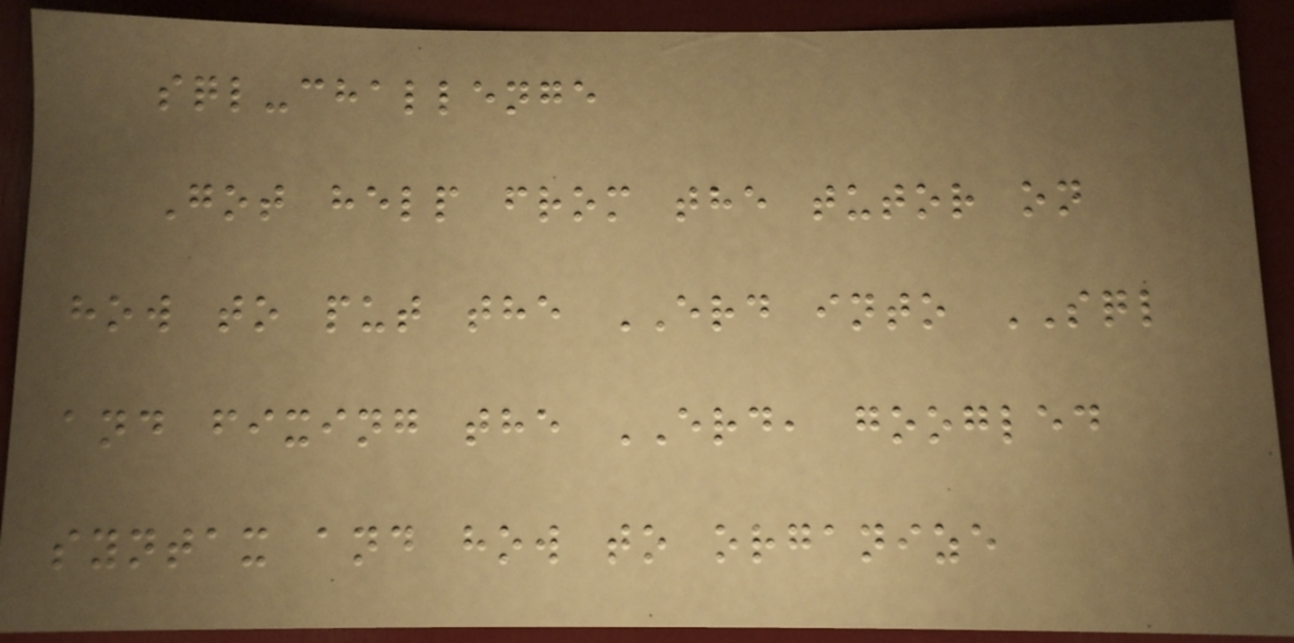sql-challenge
Got help from the tutor on
how to put the ERD into SQL
and fixing the ERD, googled
syntax and how to organize
